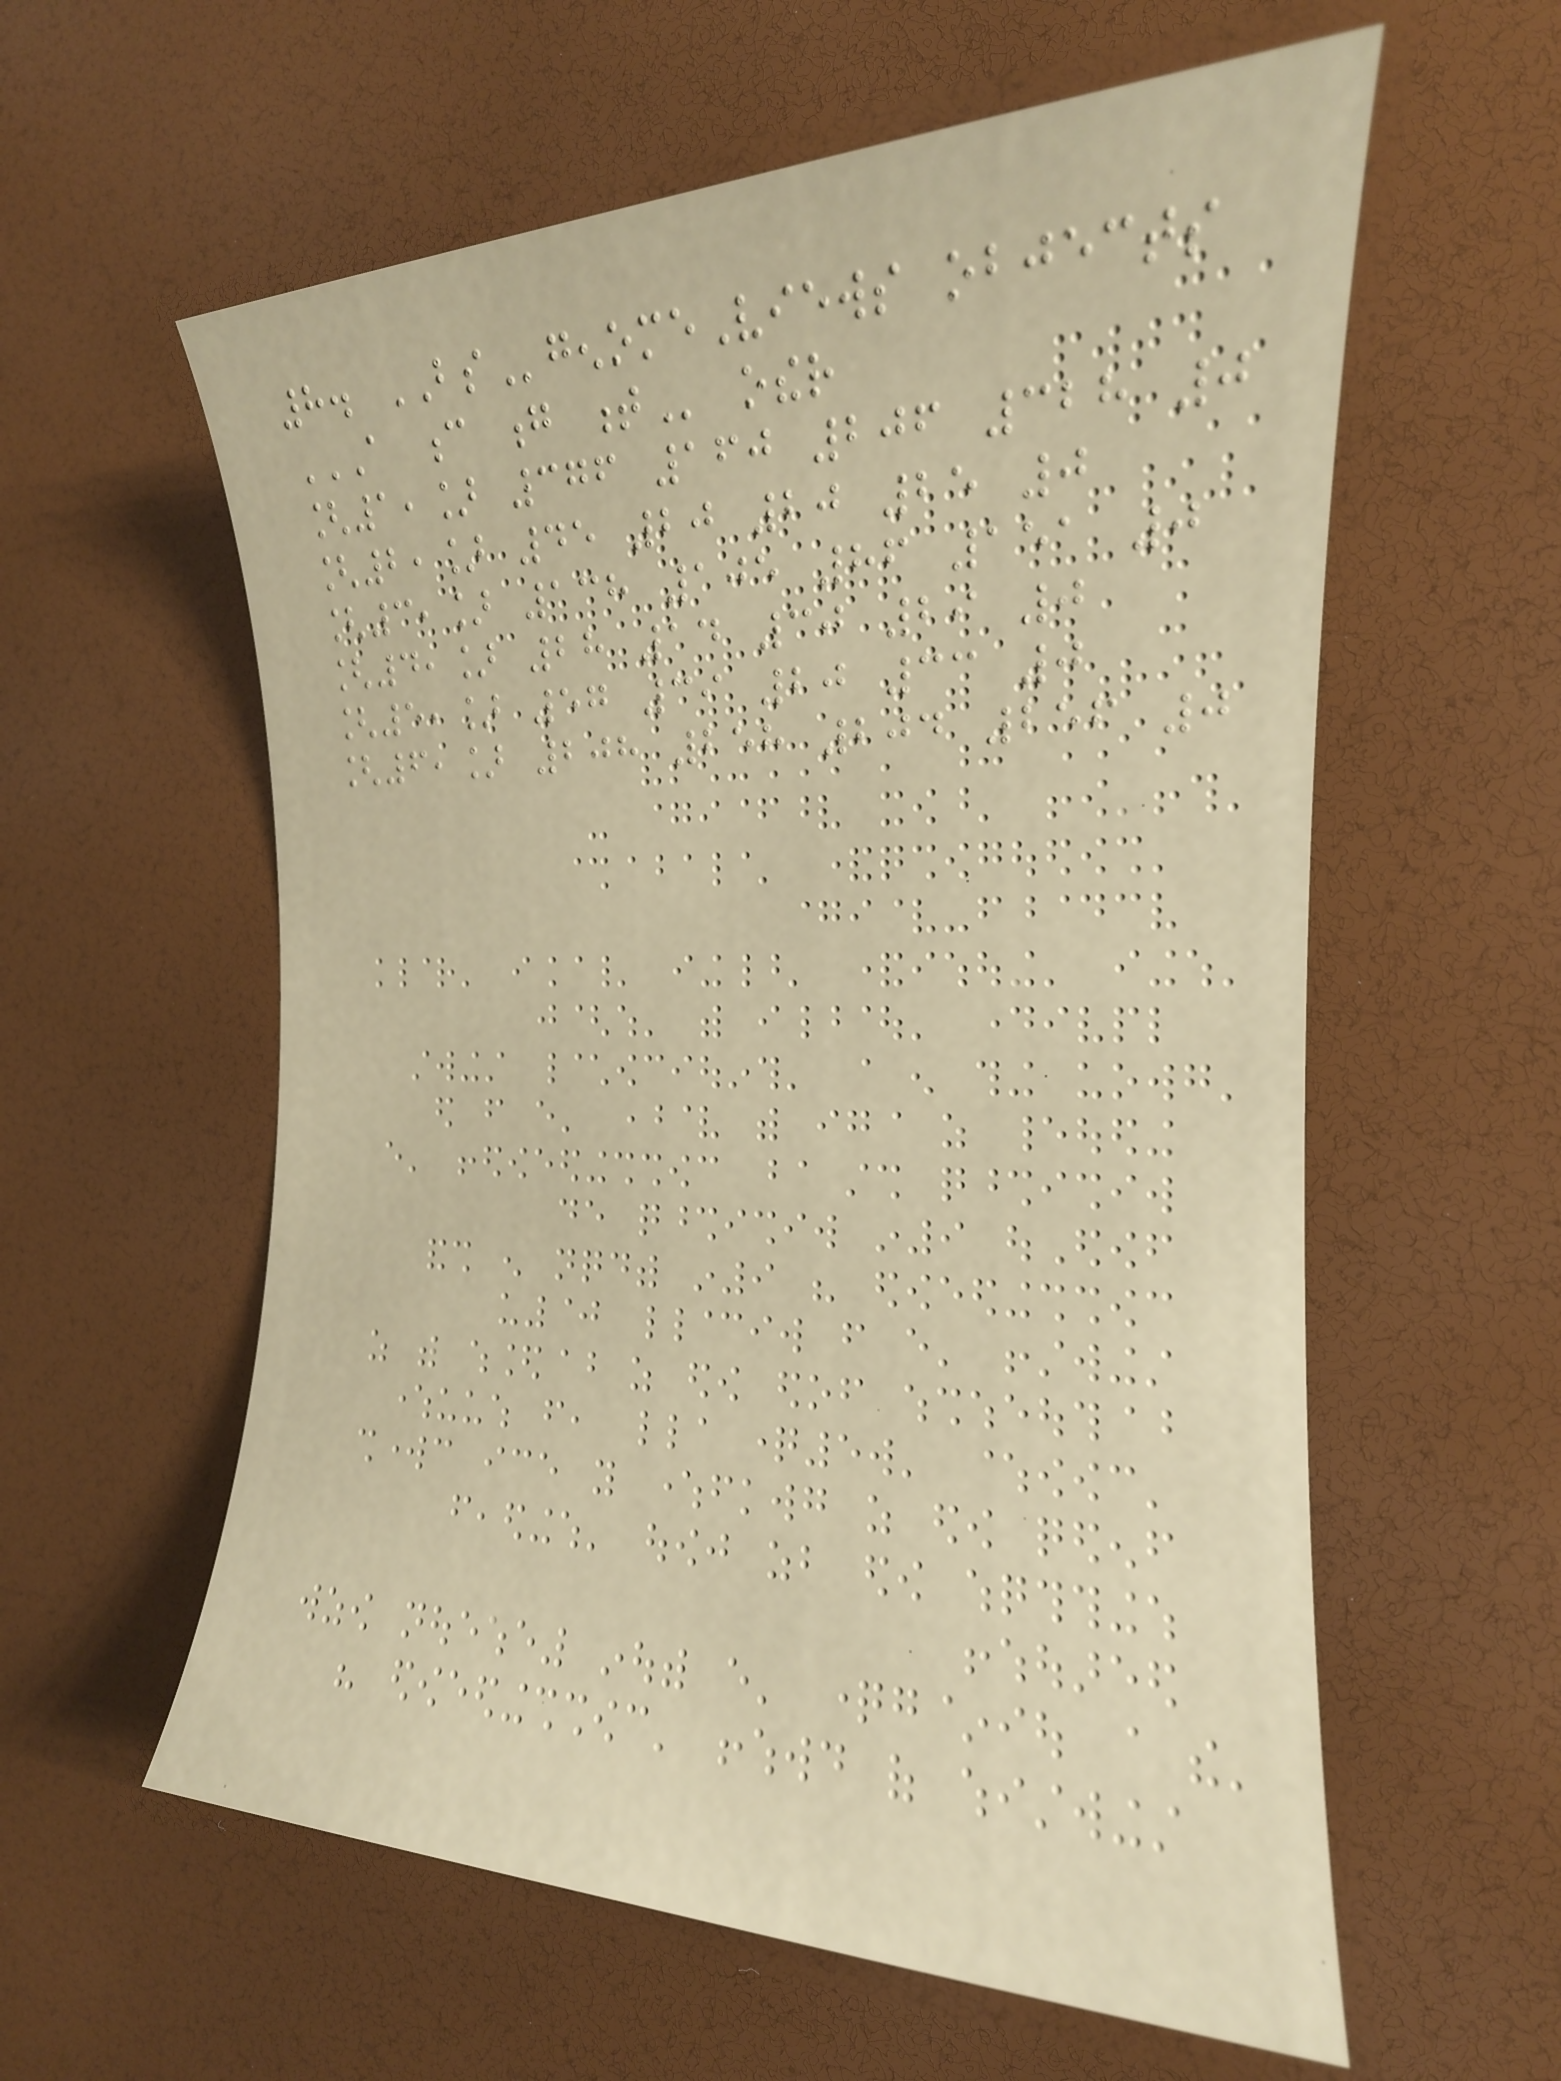8. BSgenomeViews objects
A C G T other
[1,] 376 160 206 328 0
[2,] 45 20 20 25 0
[3,] 138 105 86 151 0
[4,] 28 14 30 29 0
[5,] 57 39 20 33 0
[6,] 208 258 204 256 0
